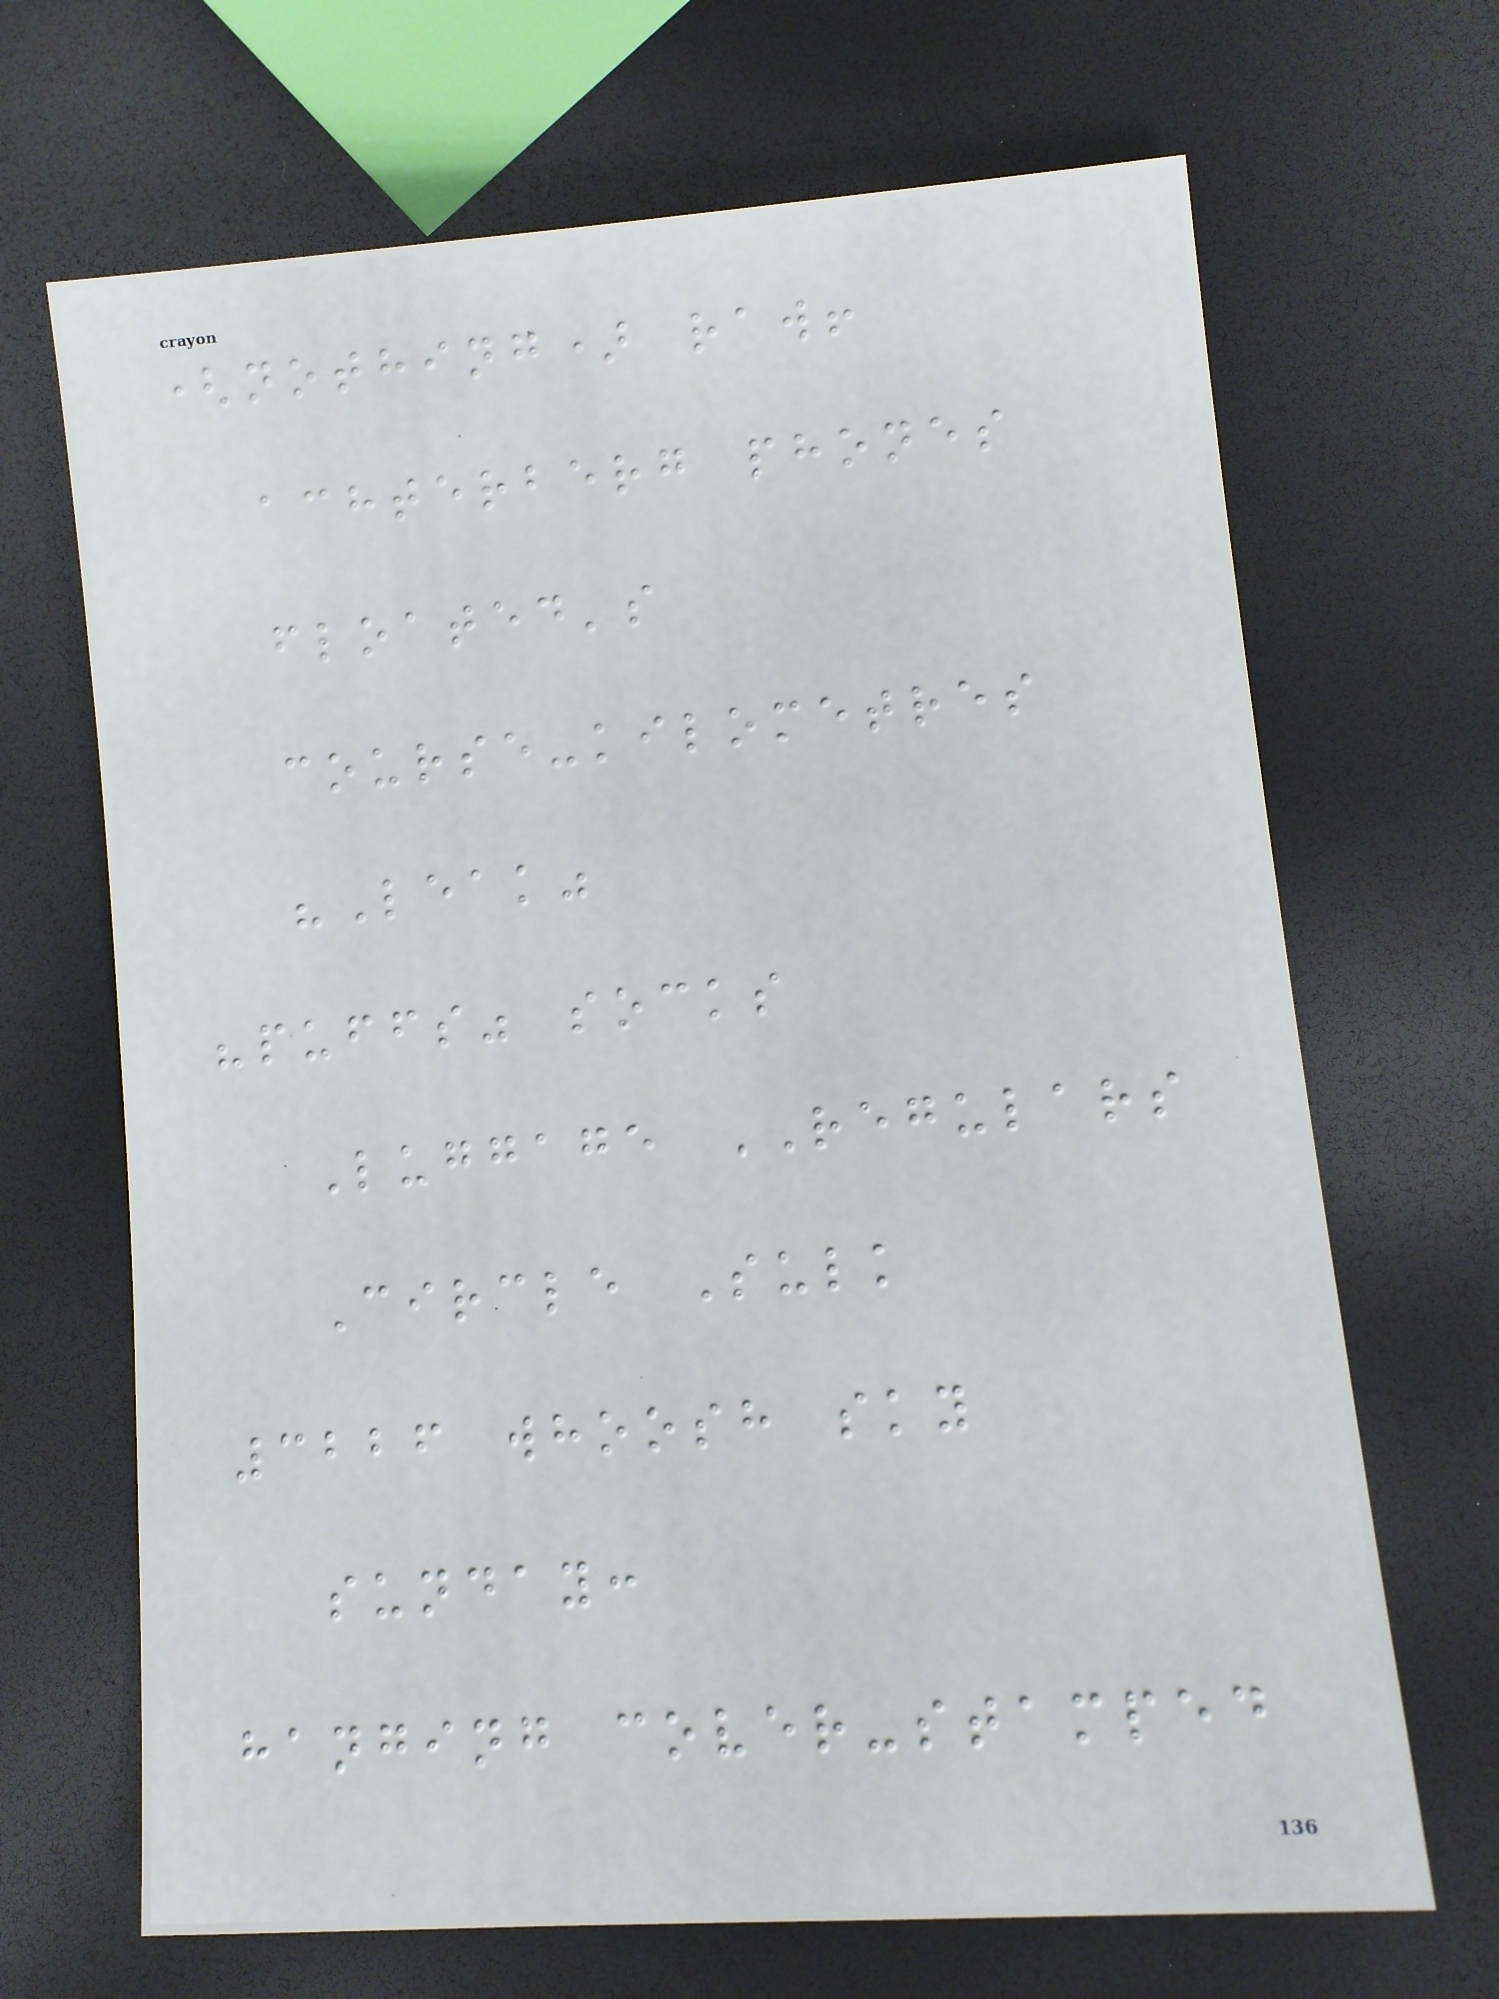(nothing) raw!
achterberg phones
floated's
course-kilometres
"Leak"
"puffs" socks
Luggage REGULARS
Circle Sulk
3226 whoosh sky
sunday:
hanging cover-stamped
